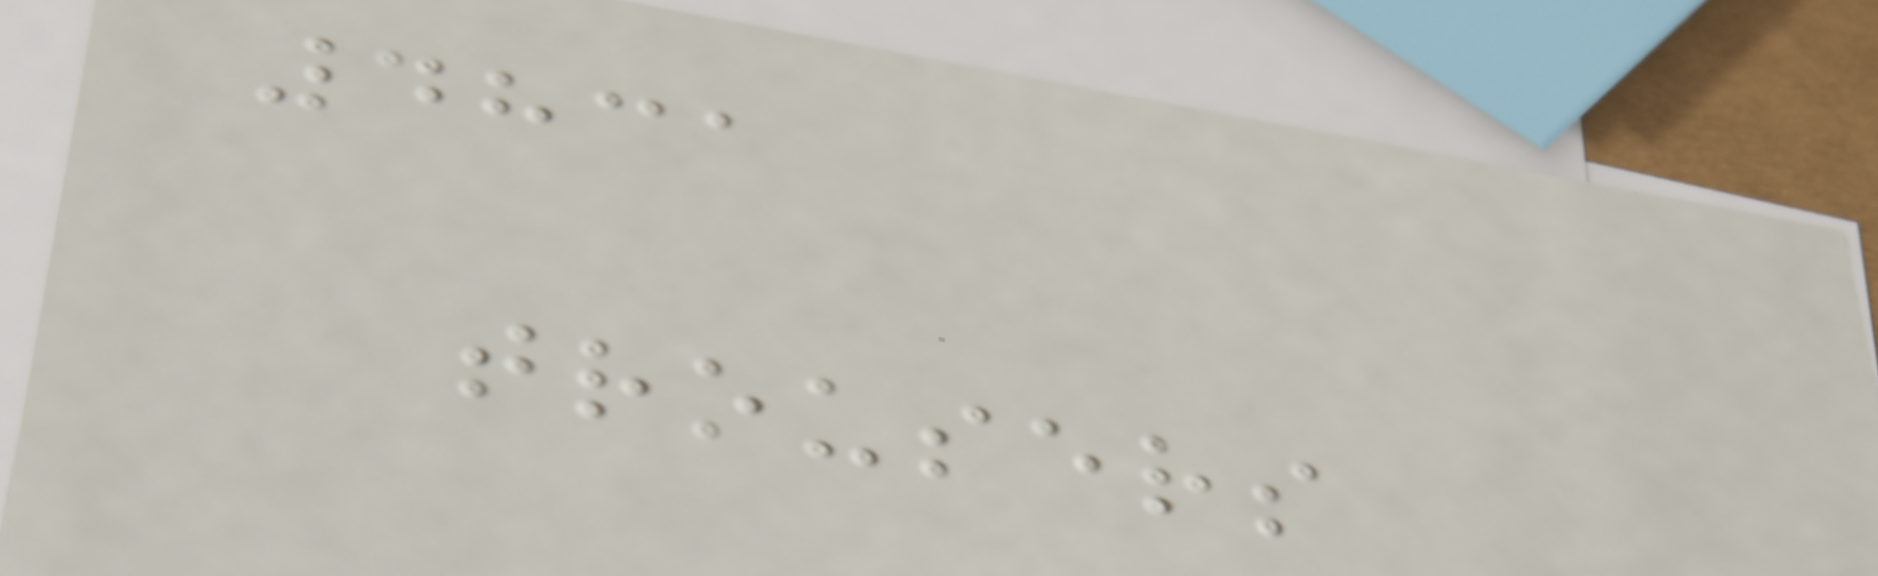4831
trousers
